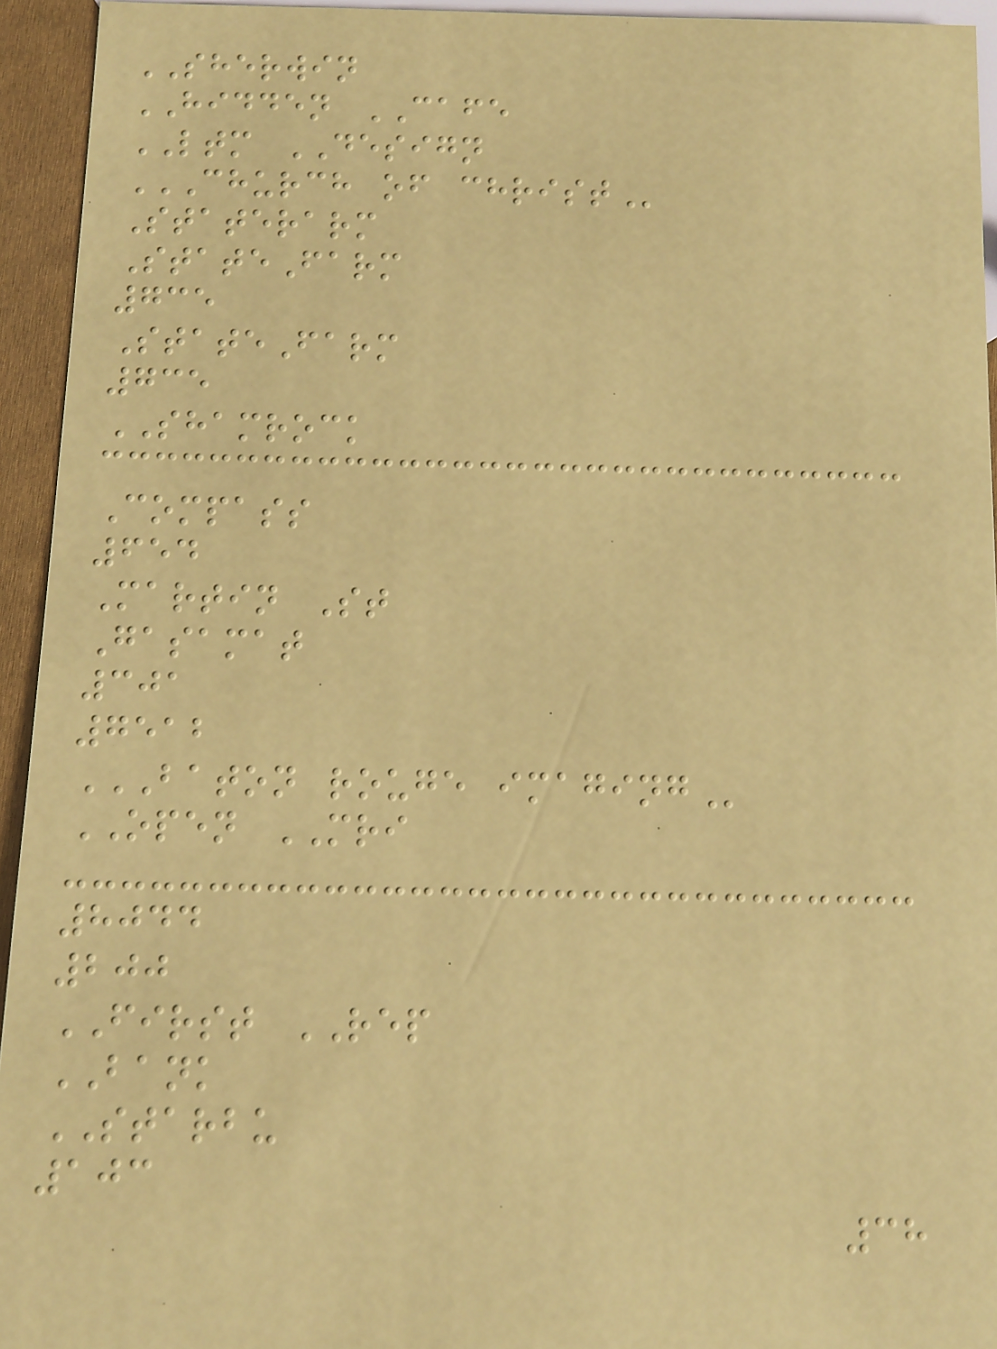SHERWIN
HIDDEN CAFE
LTM DESIGN
CHURCH OF CHRIST
Staterarm
StateFarm
735
StateFarm
735
SHAMROCK
Compass
654
Martin St
Gasamat
301
7512
BATON ROUGE IMAGING
OPEN MRI
8044
200
FIRST REP
BANK
STARBU
103
38
